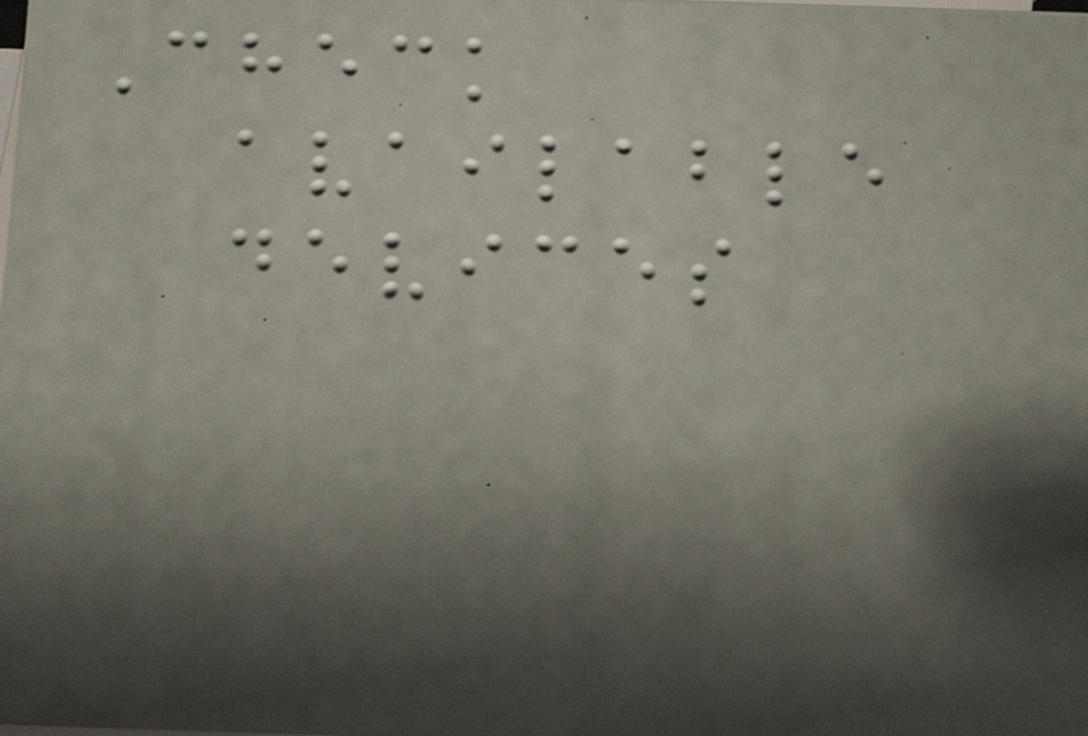Check
available
devices
